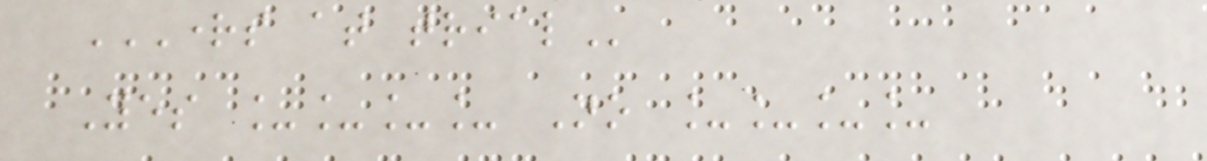RIGHTS AT TRIAL
Yes ____ No ____
